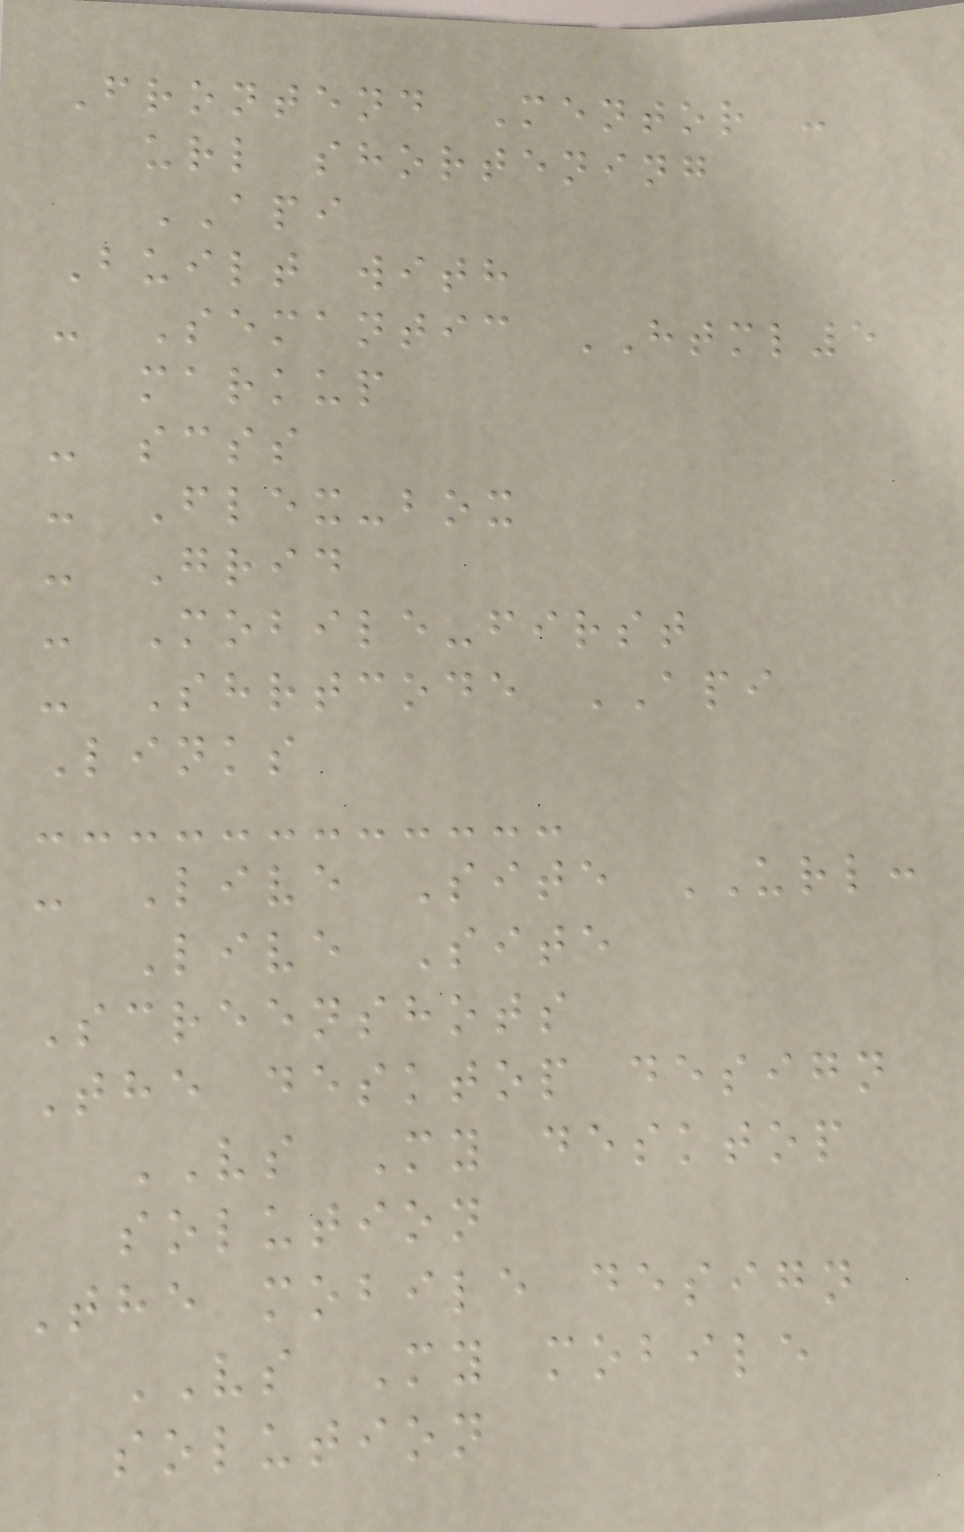Frontend Mentor -
url shortening
API
Built with
- Semantic HTML5
markup
- scss
- Flex-box
- Grid
- Mobile-first
- Shrtcode API
Links
- Live Site URL:
Live Site
Screenshots
The desktop design
VS My desktop
solution
The mobile design
VS My mobile
solution
